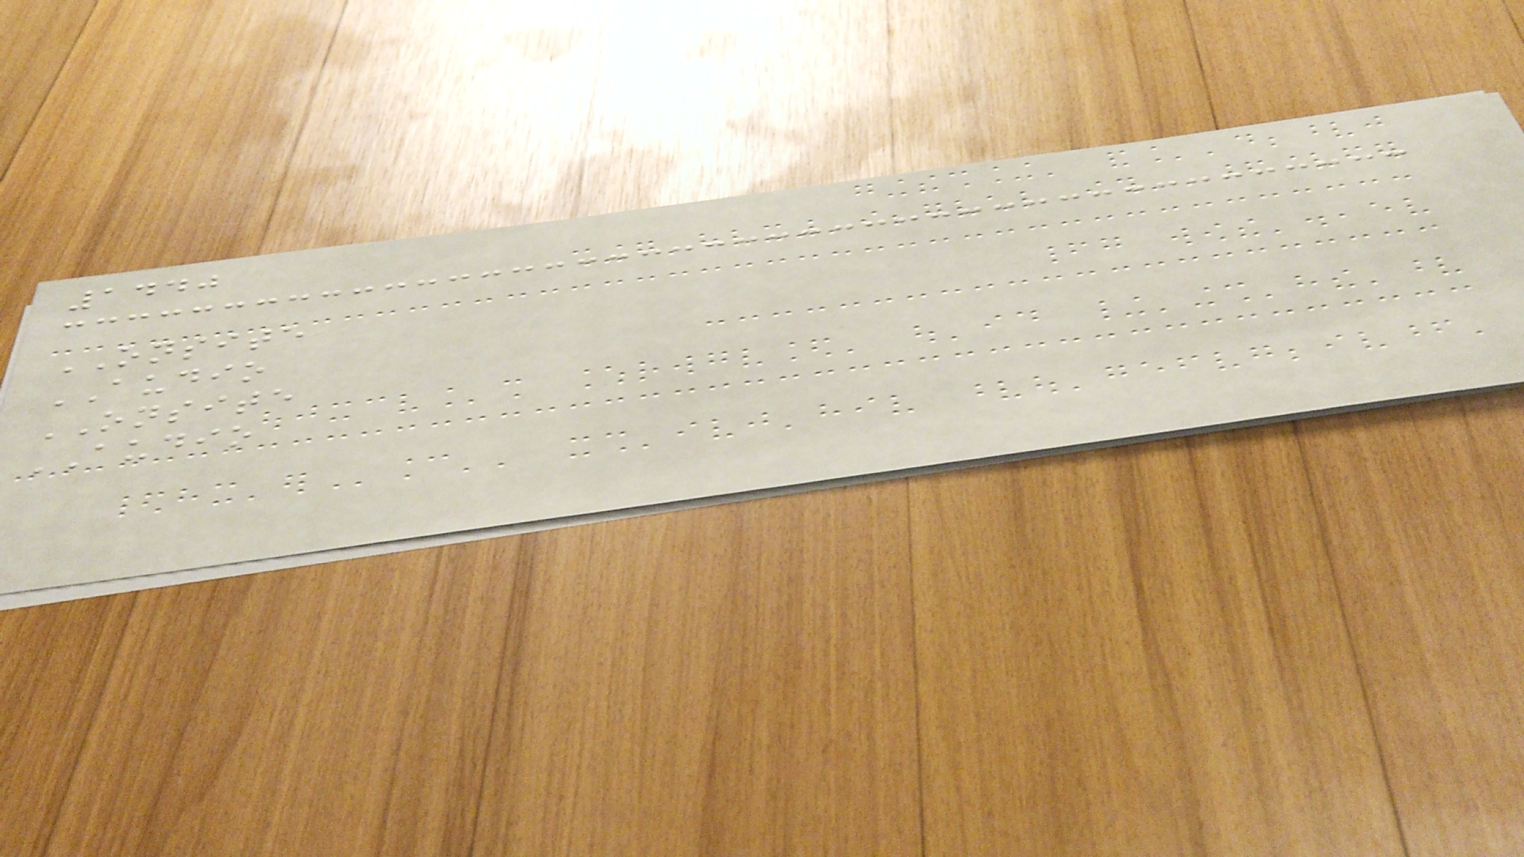1440
ONSITE
AUDIO
ONSITE
AUDIO
